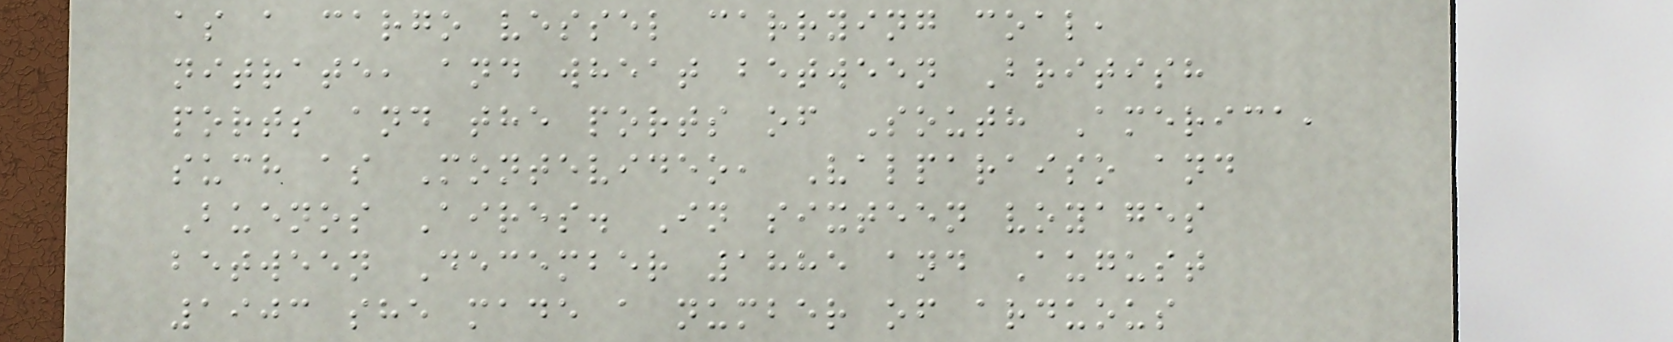as a cargo vessel carrying coal,
nitrate, and wheat between British
ports and the ports of South America,
such as Montevideo, Valparaiso and
Buenos Aires. In sixteen voyages
between December 1885 and August
1903 she made a number of arduous
